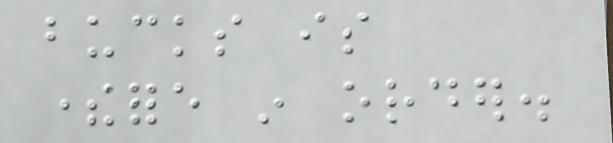bucks is
therefore in order.
